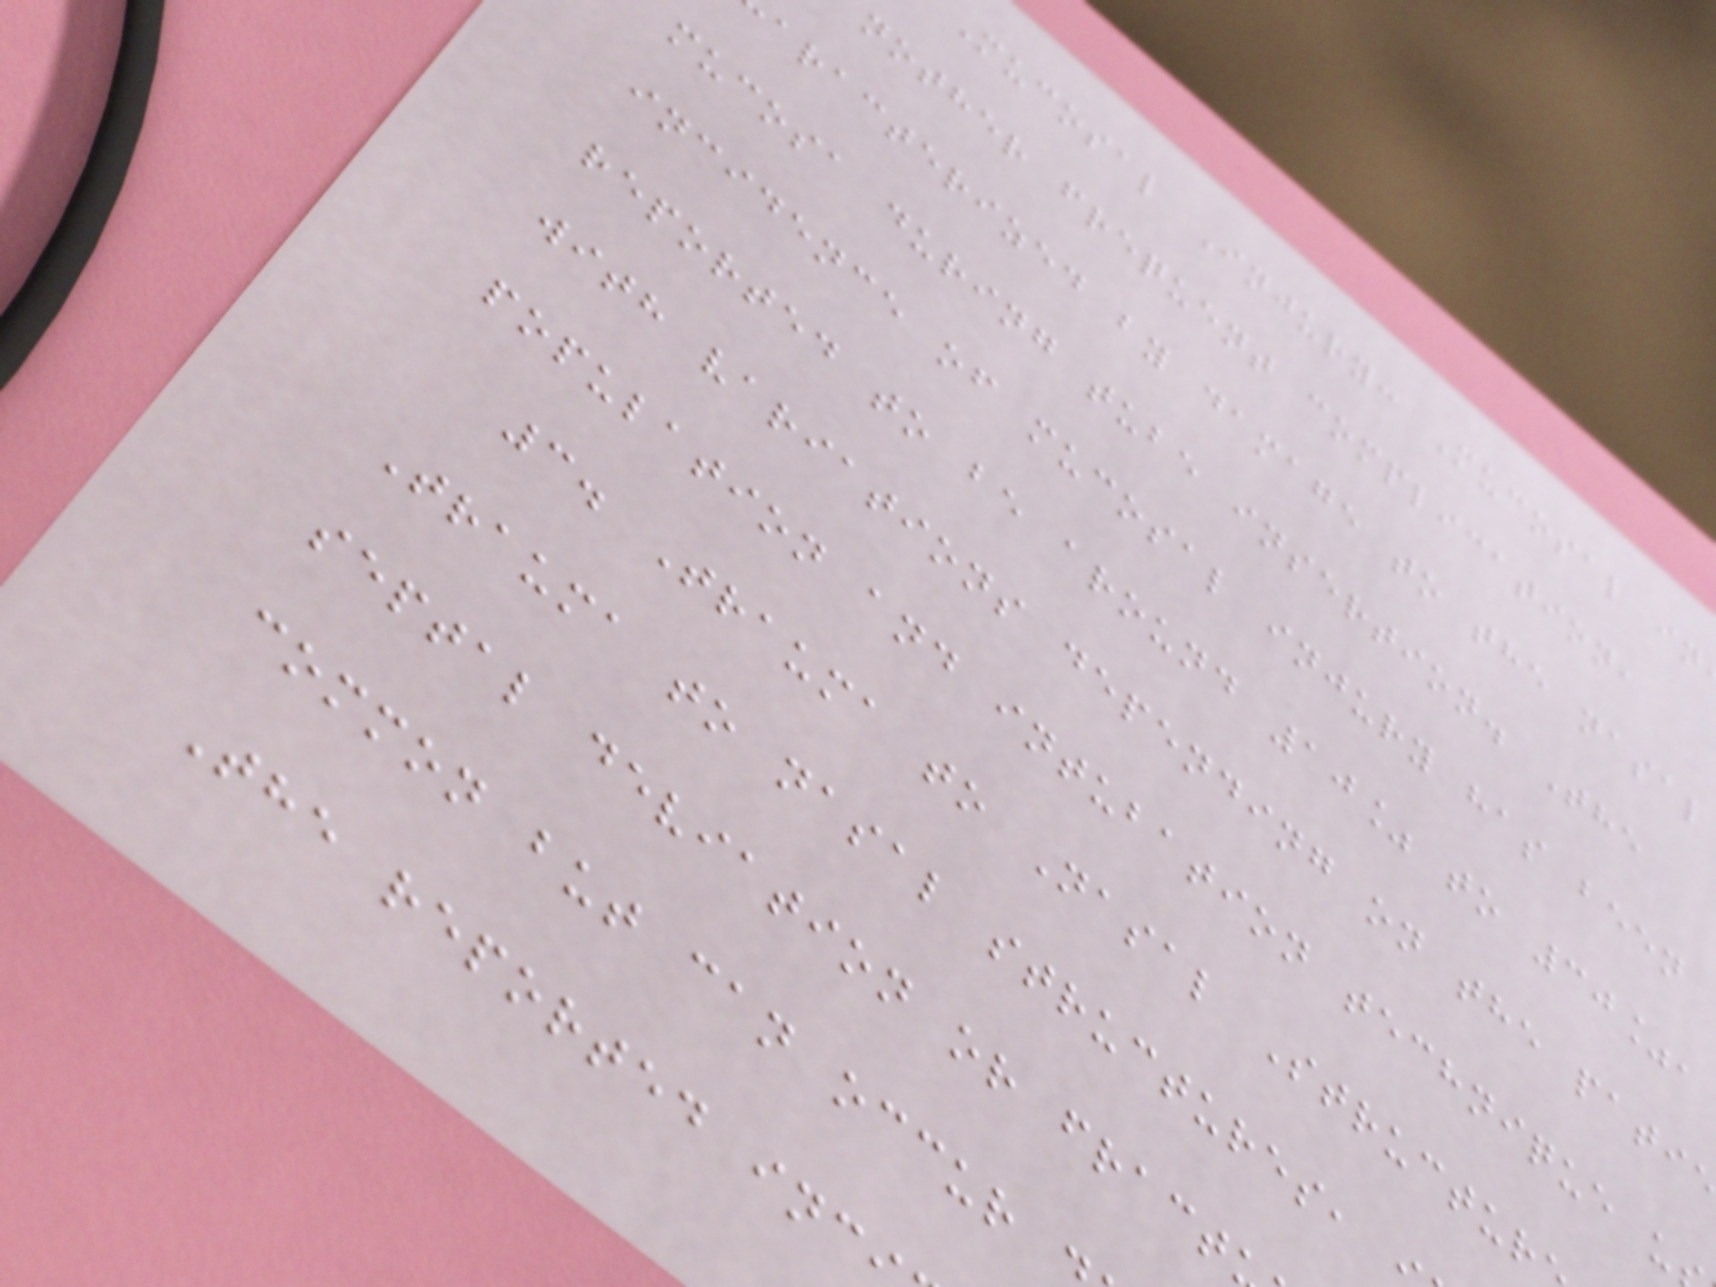Mucosal Injury: Mucosal in
nother frequent complication,
aracterized by damage to the nasal
mucosa during tube insertion. The
incidence of mucosal injury has been
reported to be around 10% to 30%,
with variations depending on the pati
population and intubation technique u
3. Trauma to Nasal Structur
Trauma to nasal structures,
septal deviation or fract
common but can occur
The reported inc
